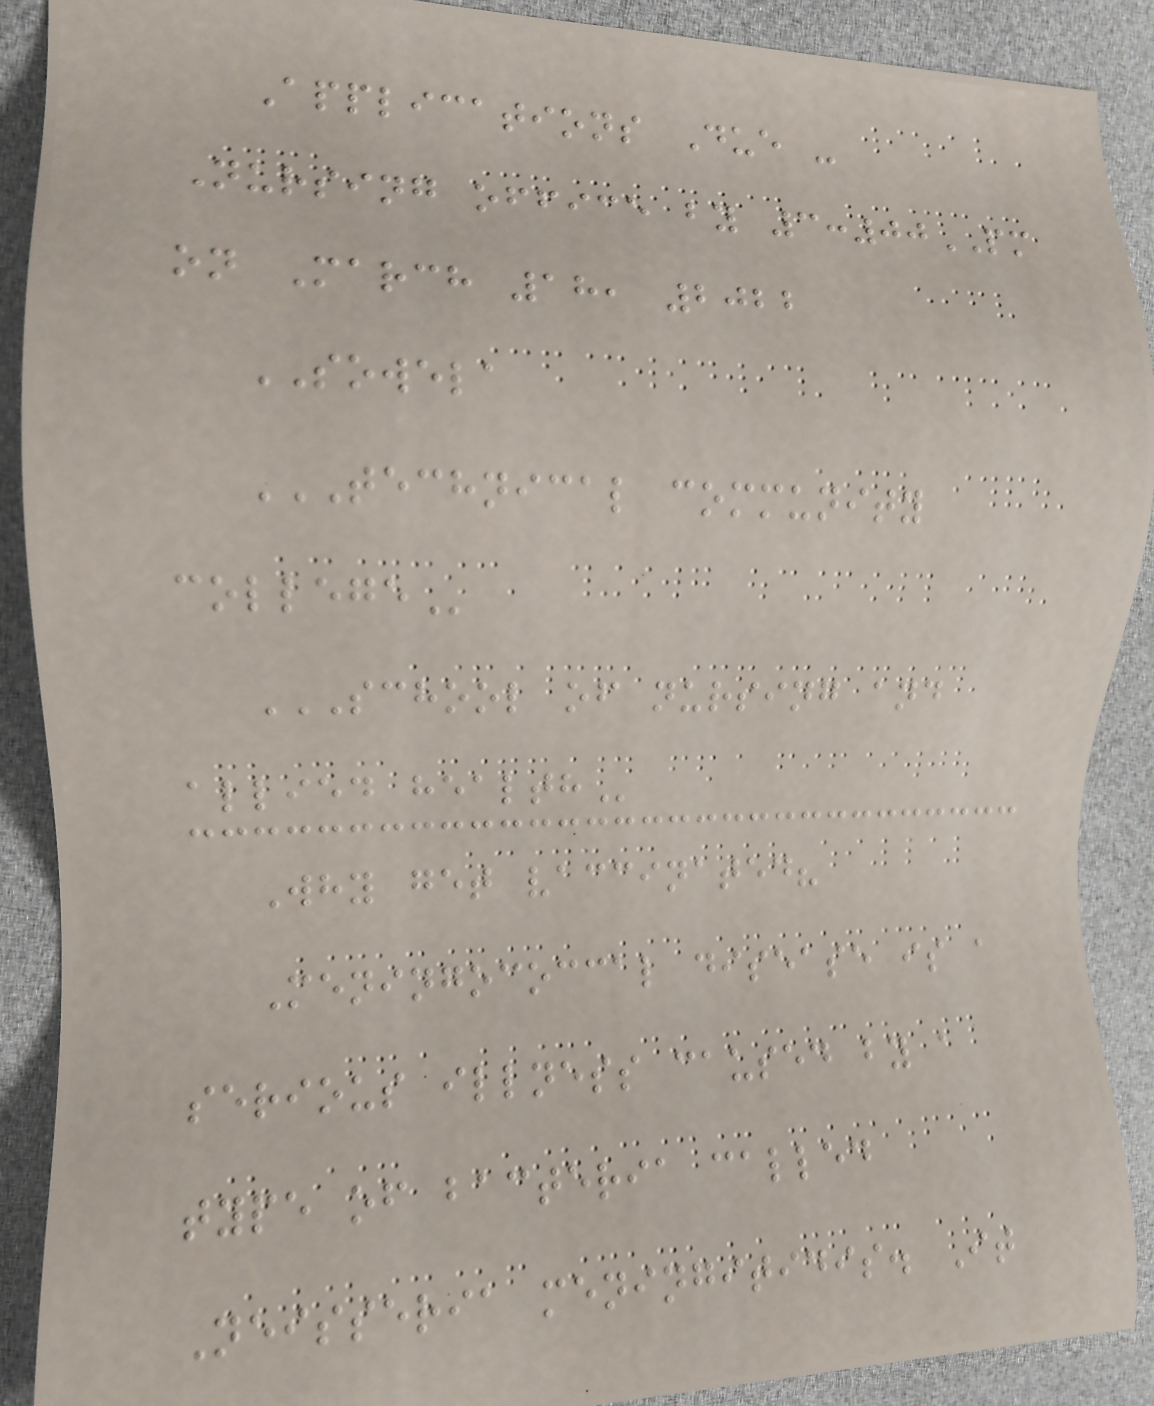Applications Due -
Nursing office by 3:00PM
on March 18, 2022
SOWELA
TECHNICAL COMMUNITY
COLLEGE
SCHOOL OF NURSING AND
ALLIED HEALTH
Why get vaccinated?
Meningococcal disease is a
serious illness caused by a
type of bacteria called
Neisseria meningitidis. It
